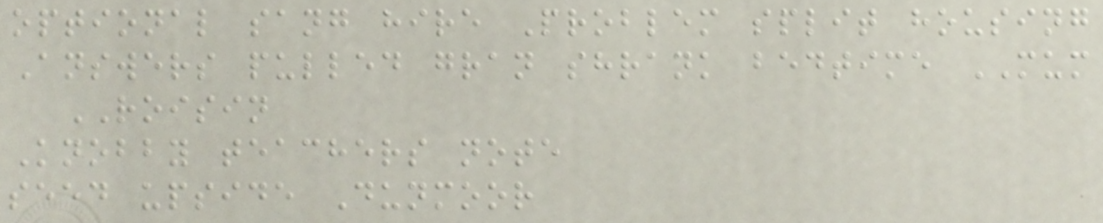optional sang hire Problem split housing
Answers pulled gran shrank bedtime MUM
ROISIN
Knobby teachers note
seed upside Dunmoor
